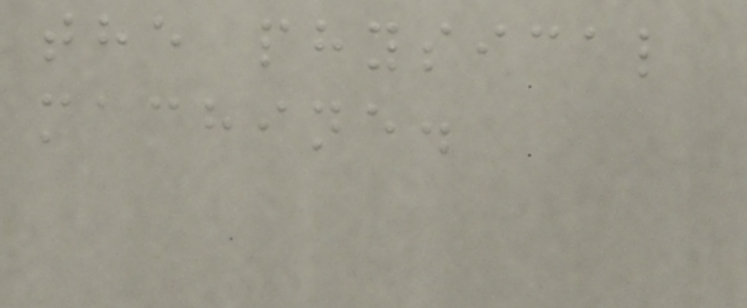the physical
machine.
